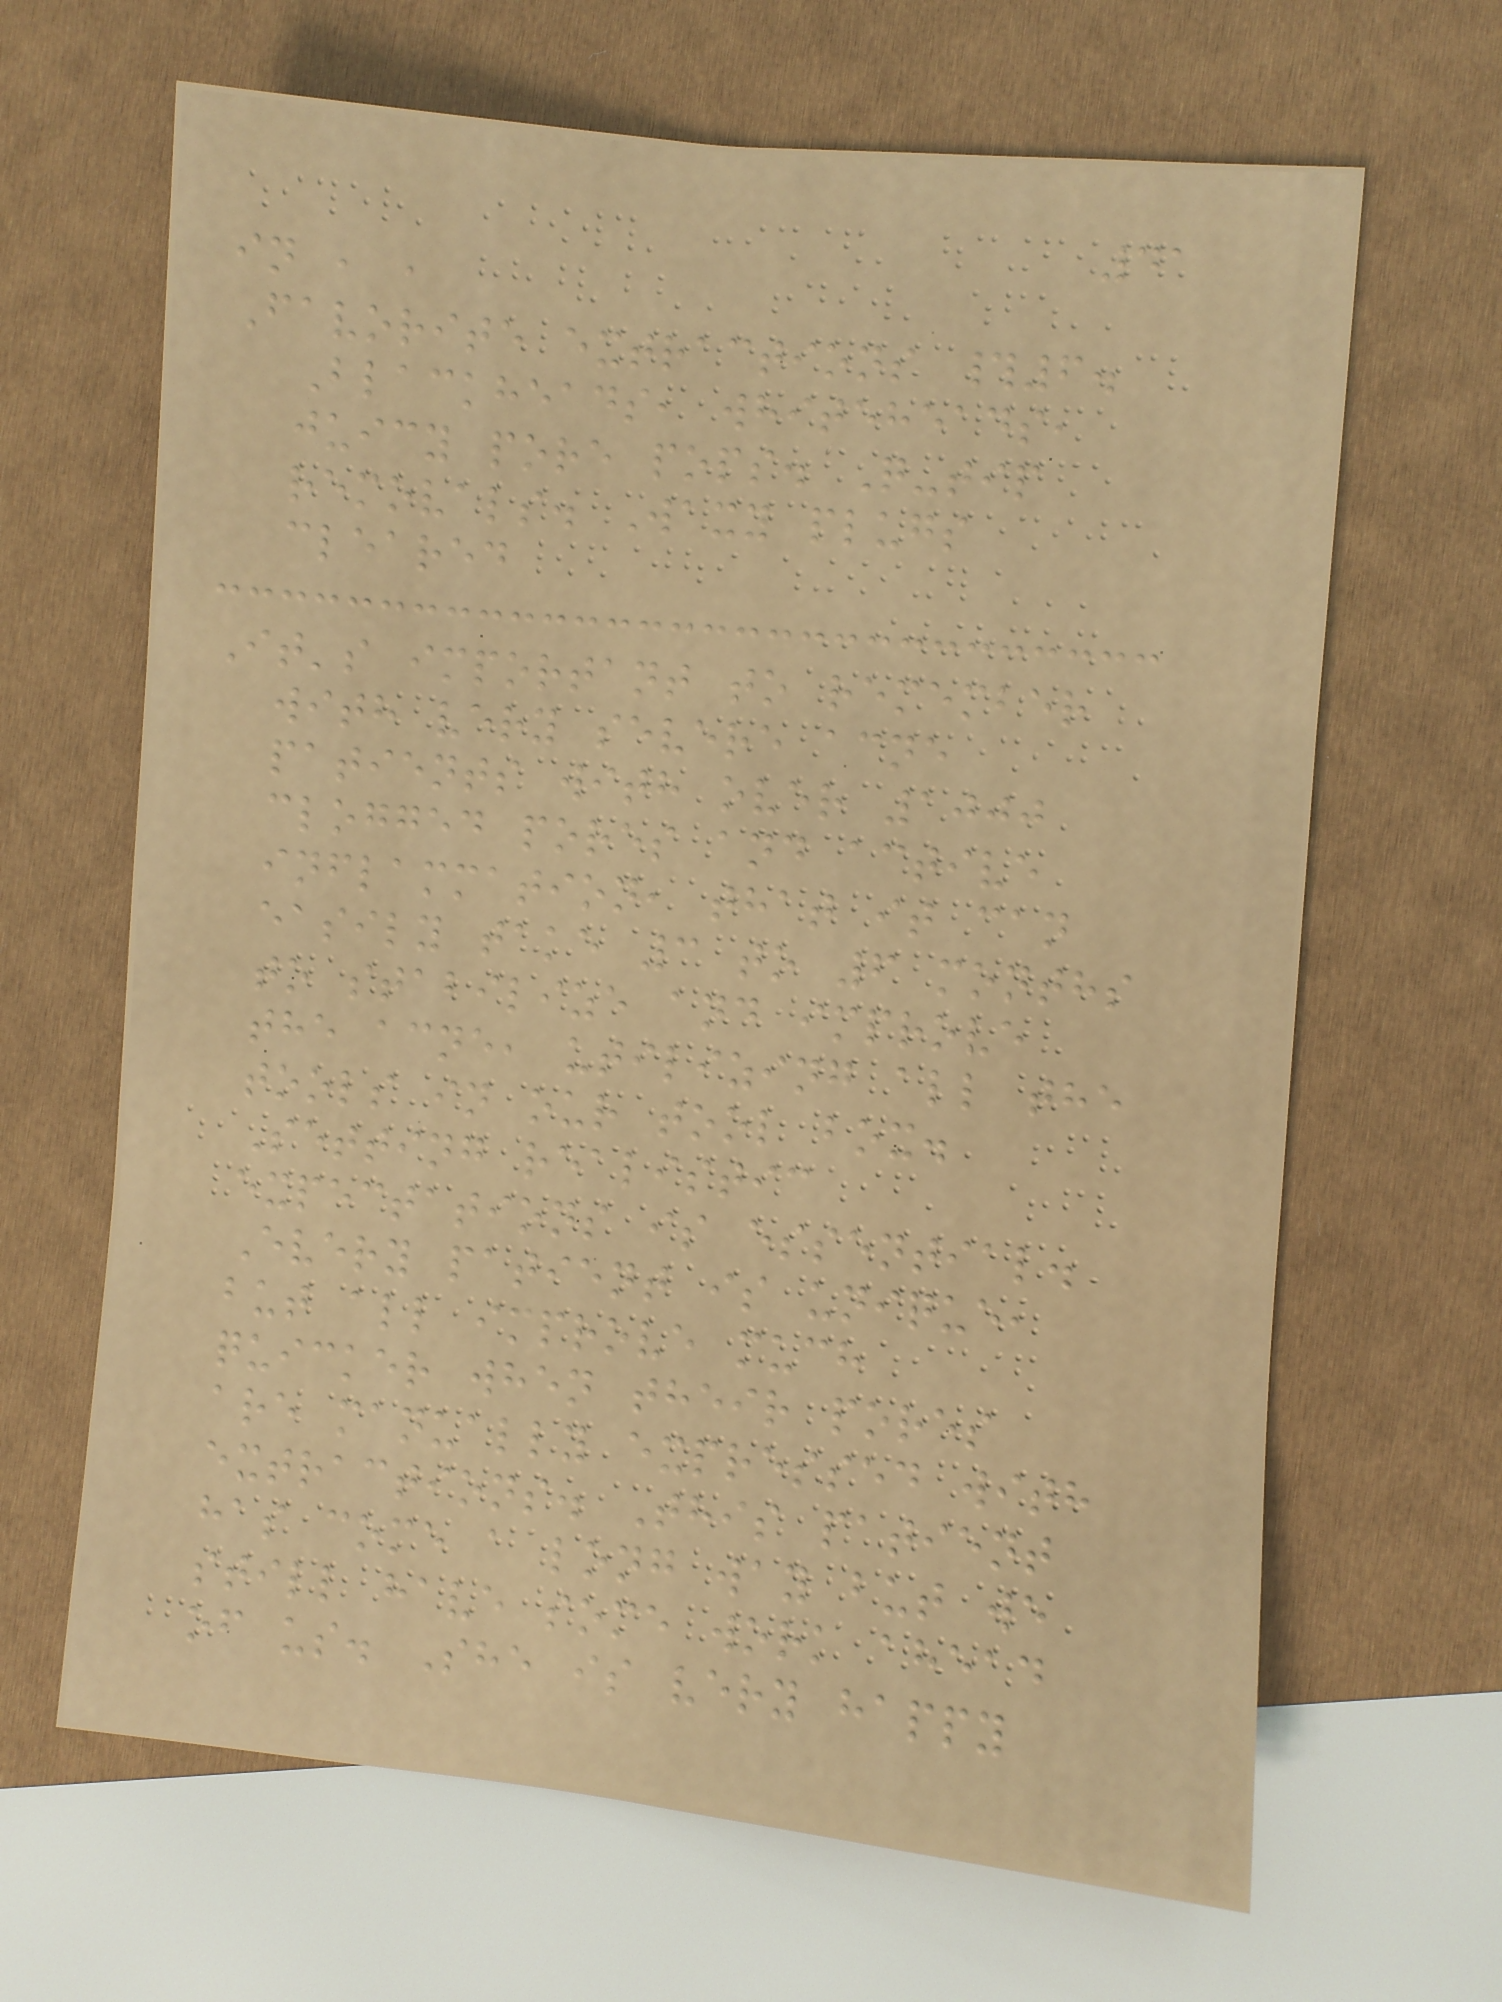41
in , ,
Favorite extractions #6.
Blackheads, whiteheads,
juicy pore pops. Q-tip
removals. Waxy plugs
cleared
It's important to remember
with very severe acne
patients with over 1000
clogged pores and active
inflammation, that it can
easily take 3 to 6 months
to stabilize and improve
the acne, utilizing all the
tools in our tool box.
Setting realistic
expectations is essential.
Every patient is unique,
but all improve much
quicker when their pores
are manually expressed with
extractions. This patient
has come a long way but we
still have some work ahead
of us. She is very happy
